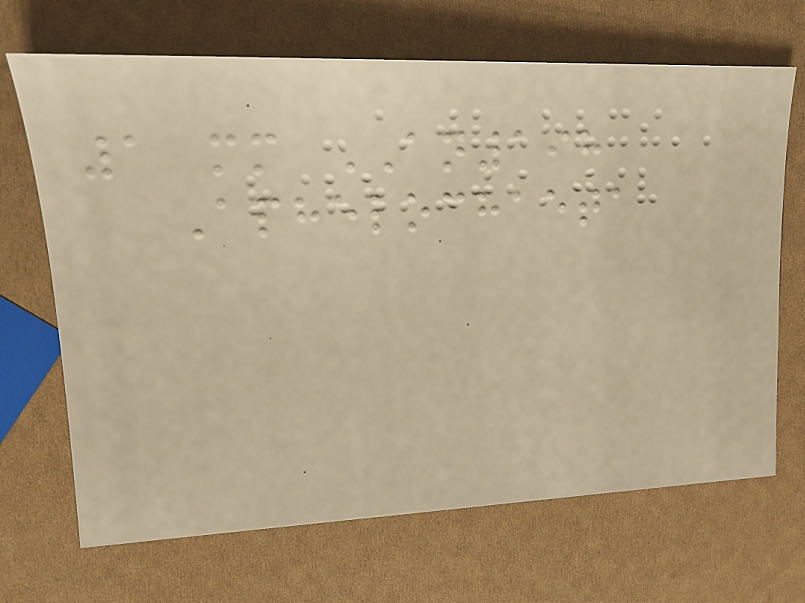1 mm AN198
Aphelochaeta
